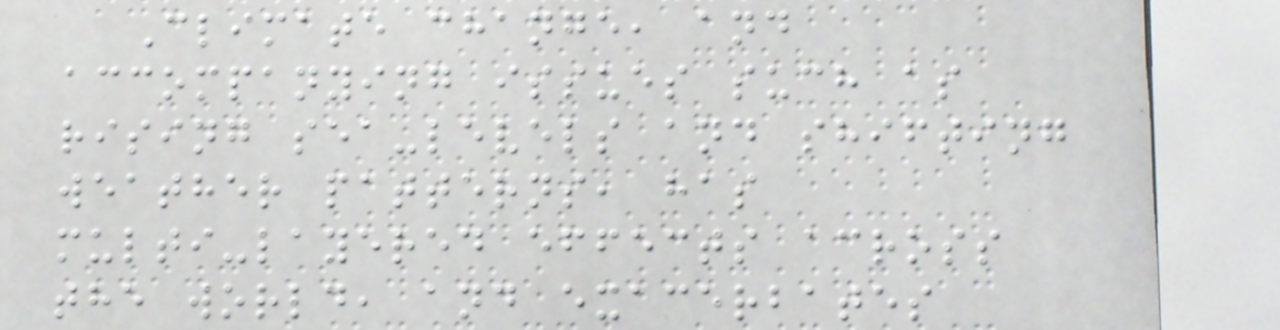Climate change, and
accompanying issues such as
rising sea-levels and shifting
weather patterns, has
multi-layered effects across
the world, and exacerbates
